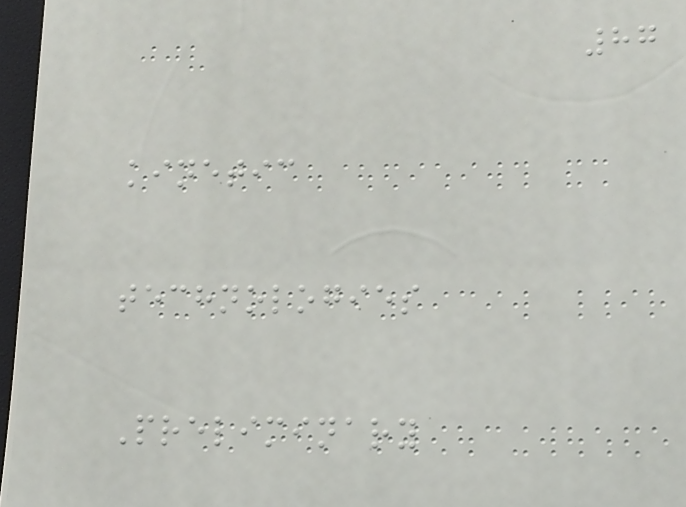87
kinetic
technologies
Preliminary
